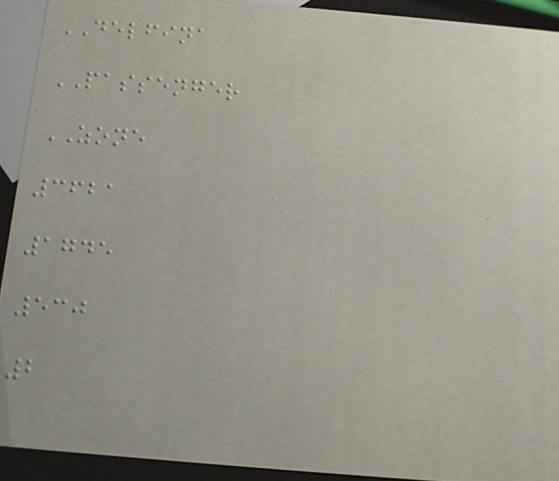DELFINA
PASSENGER
ZONE
3621
1745
530
2
